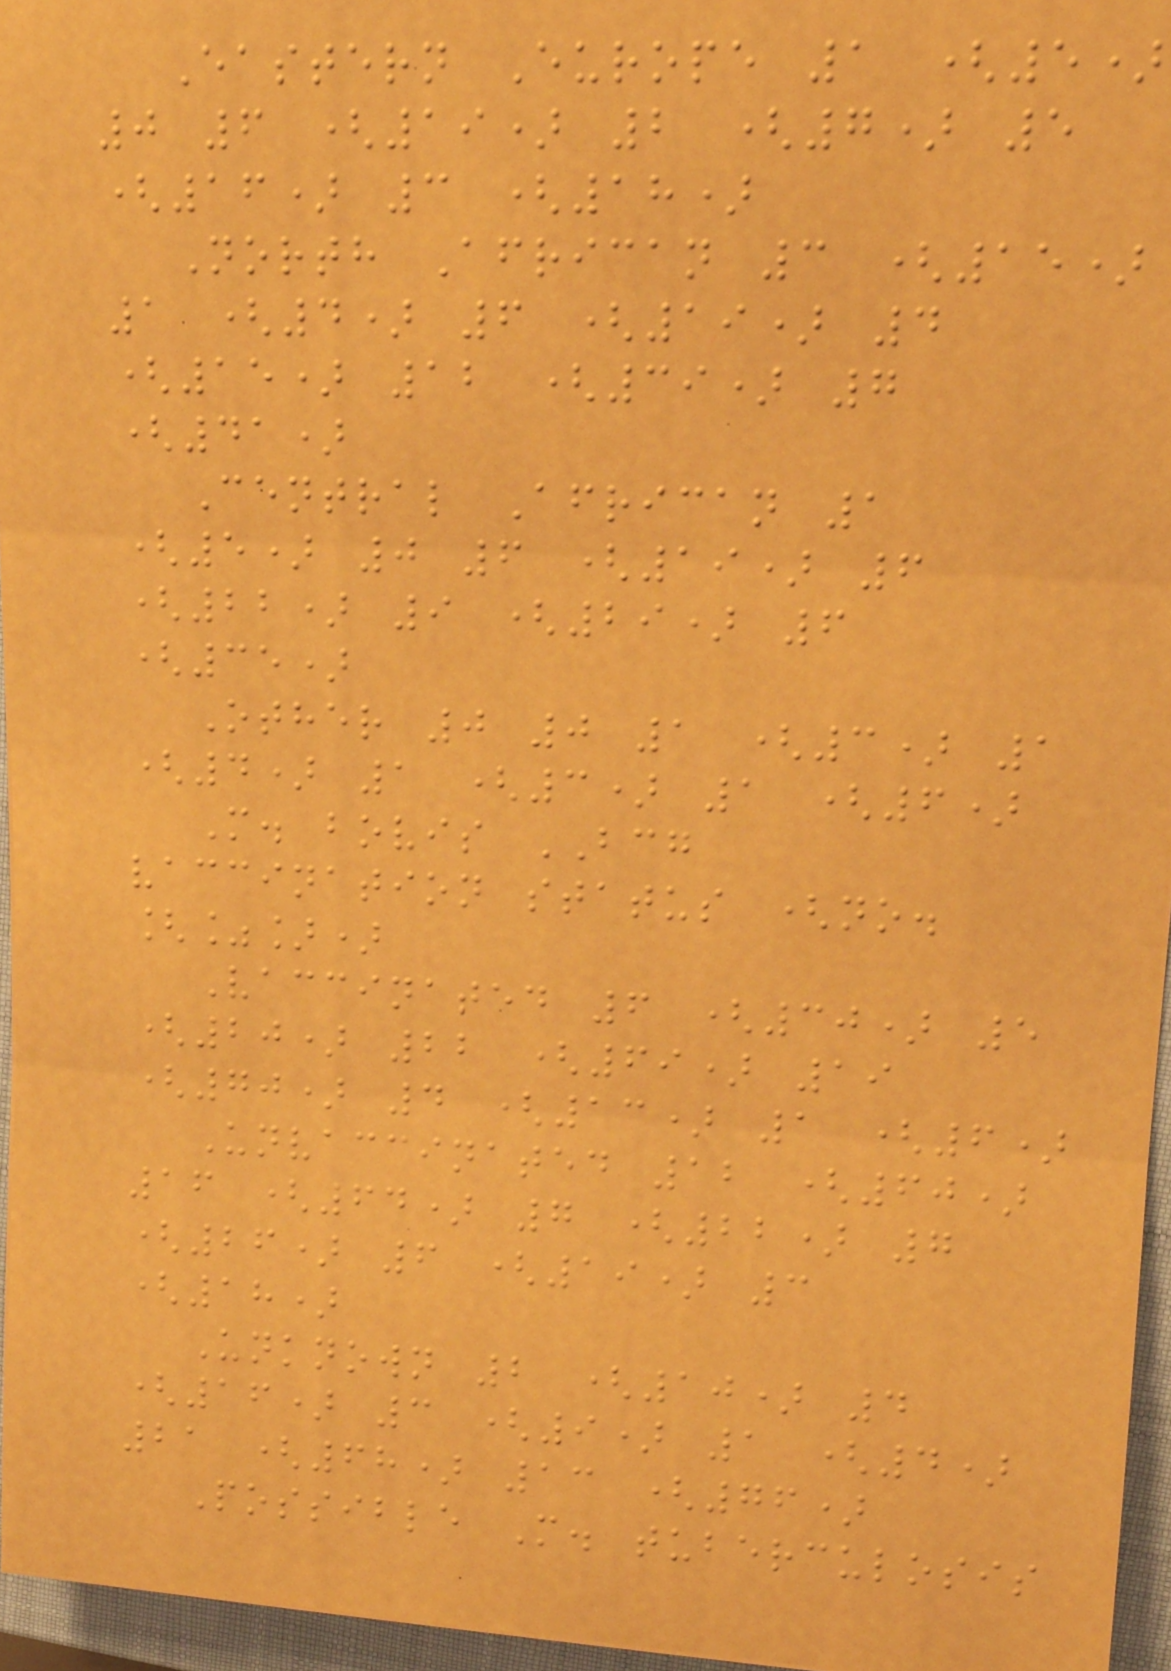Eastern Europe 1 (5)
0 6 (19) 2 (7) 5
(16) 3 (18)
North African 3 (15)
1 (4) 6 (19) 4
(15) 12 (39) 7
(41)
Central African 1
(5) 0 6 (19) 6
(22) 9 (29) 6
(35)
Other 0 0 1 (3) 1
(4) 1 (3) 1 (6)
M. bovis BCG
vaccination status (no.
[%])
Vaccinated 6 (30) 5
(20) 22 (69) 19
(70) 4 (13) 1 (6)
Unvaccinated 12 (60)
16 (64) 7 (22) 7
(26) 6 (19) 3
(18)
Unknown 2 (10) 4
(16) 3 (9) 1 (4)
21 (68) 13 (76)
Possible M. tuberculosis
